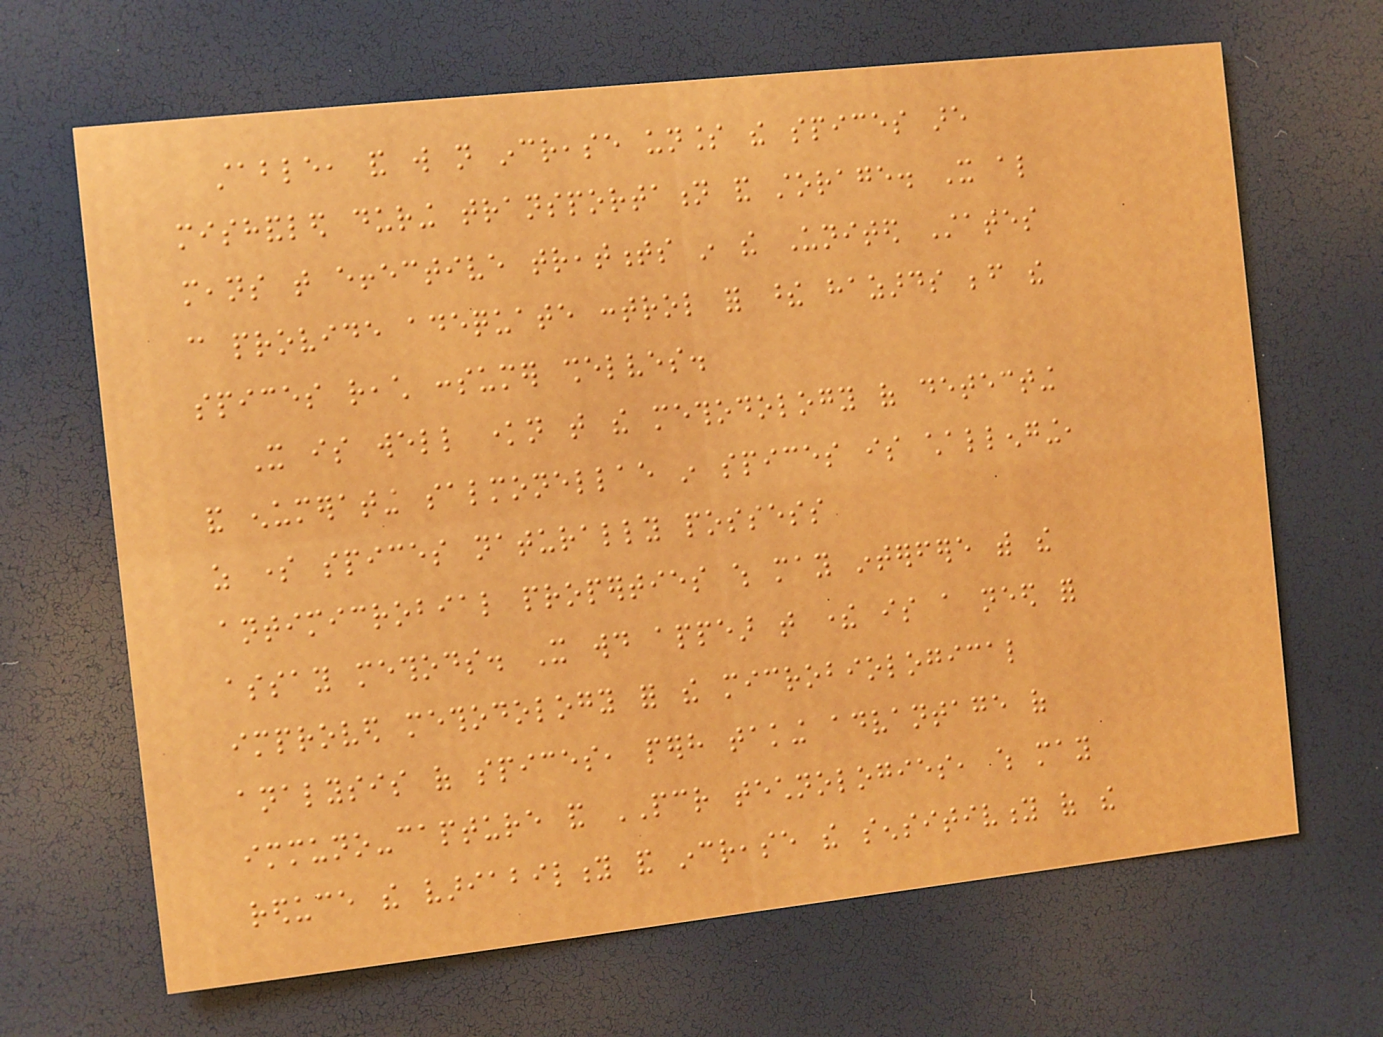stable, and will not increase unless the spices are
mishandled during transportation and storage. It also
means that effective treatments in the United States
can provide adequate control for these hazards before the
spices reach consumer shelves.
It is well known that the methodology of detecting
and enumerating salmonellae in spices is challenging,
as some spices naturally possess
antimicrobial properties which may interfere with the
assay methods. It would appear that there is a need for
improved methodology for the microbiological
analysis of spices, perhaps taking advantage of
immuno-capture and PCR technologies, which may
reduce the variability and increase the sensitivity of the
